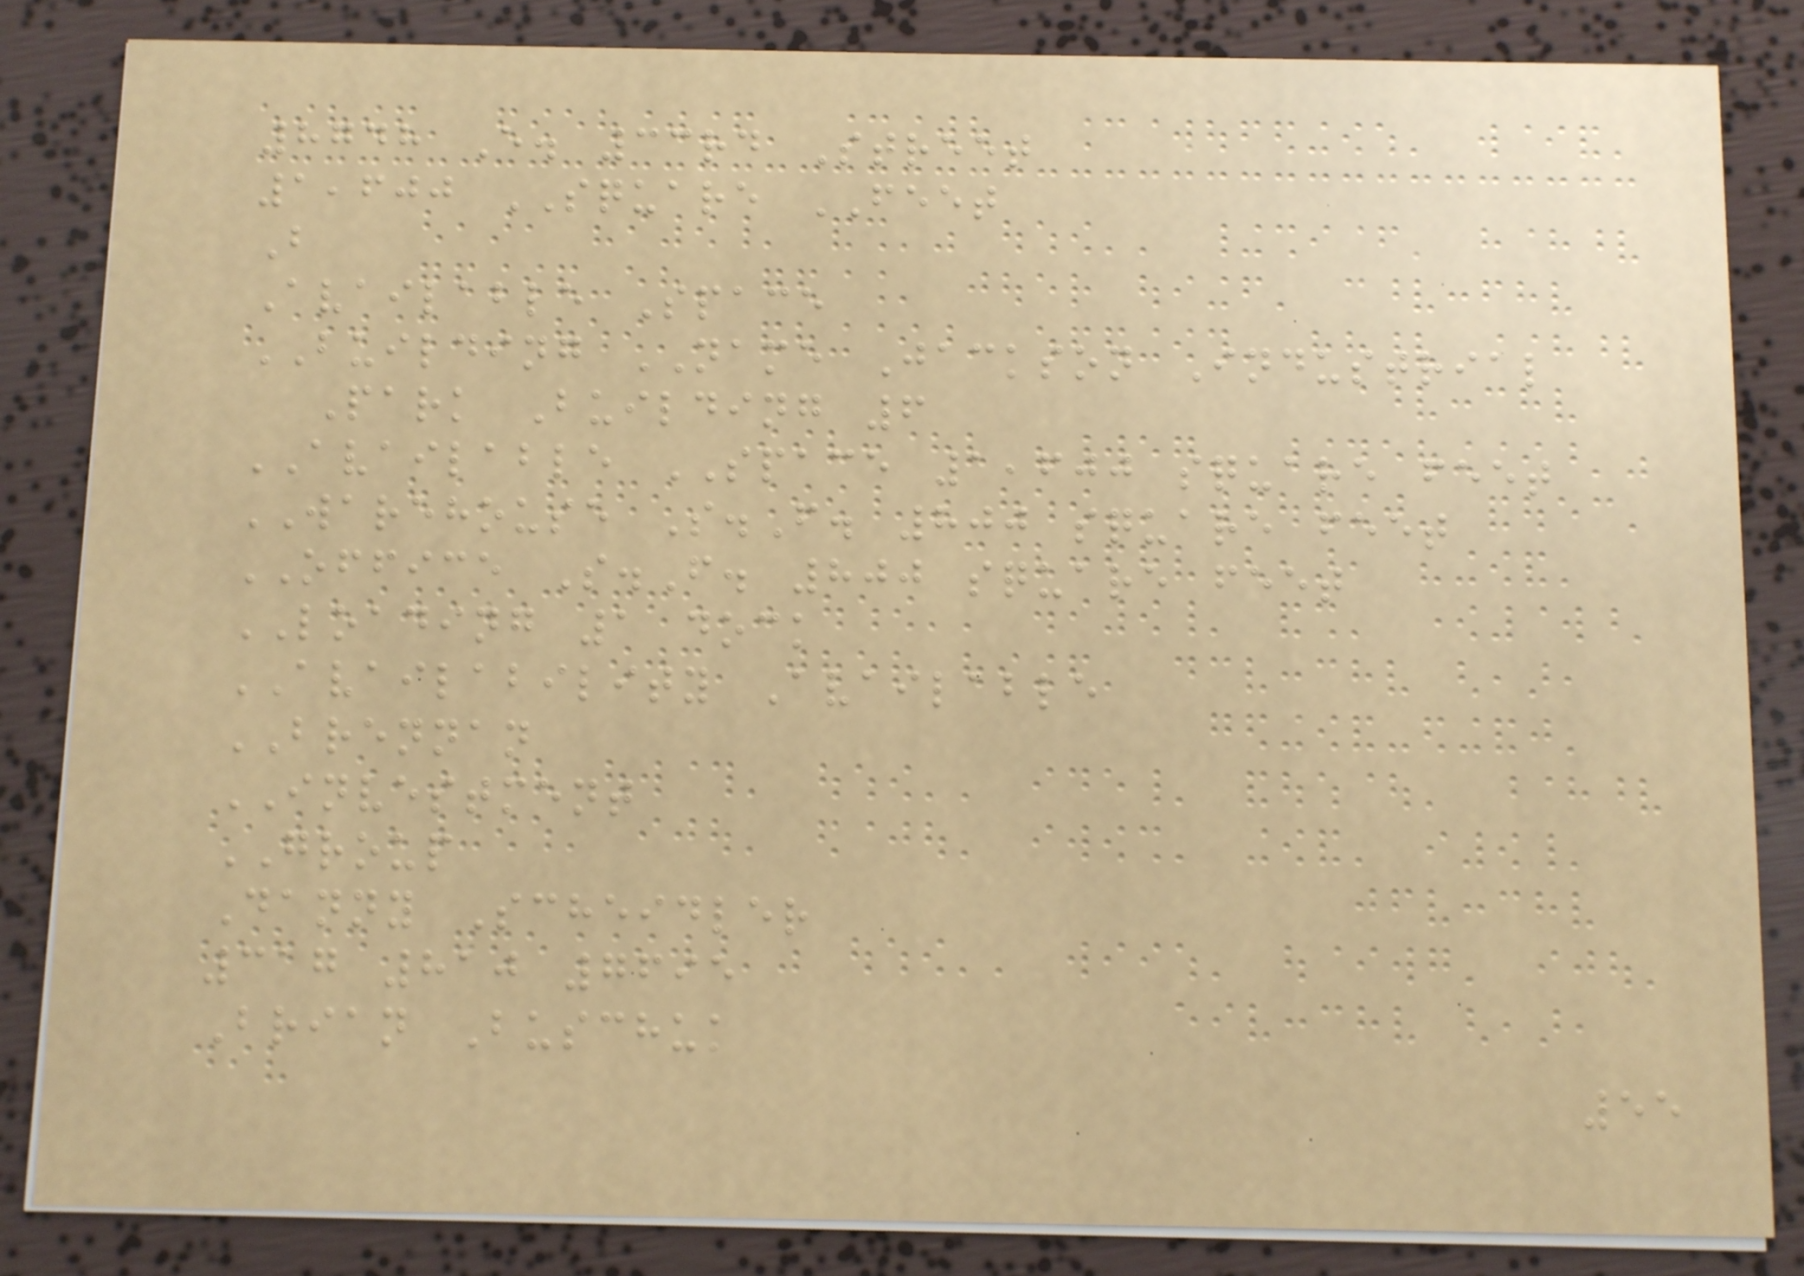8748 E. 33rd Street
1,600 SQUARE FEET
B
Available Space
BUILDING NAME Jackson Industrial
Park Building 6
AVAILABLE SPACE 1,600 square feet
WAREHOUSE S.F. 800 square feet
OFFICE S.F. 800 square feet
LOADING 1 dock
AVAILABILITY Available
BRENNAN
INVESTMENT
GROUP
Danny Scheidler
317 810 7695
Brian Buschuk
55
